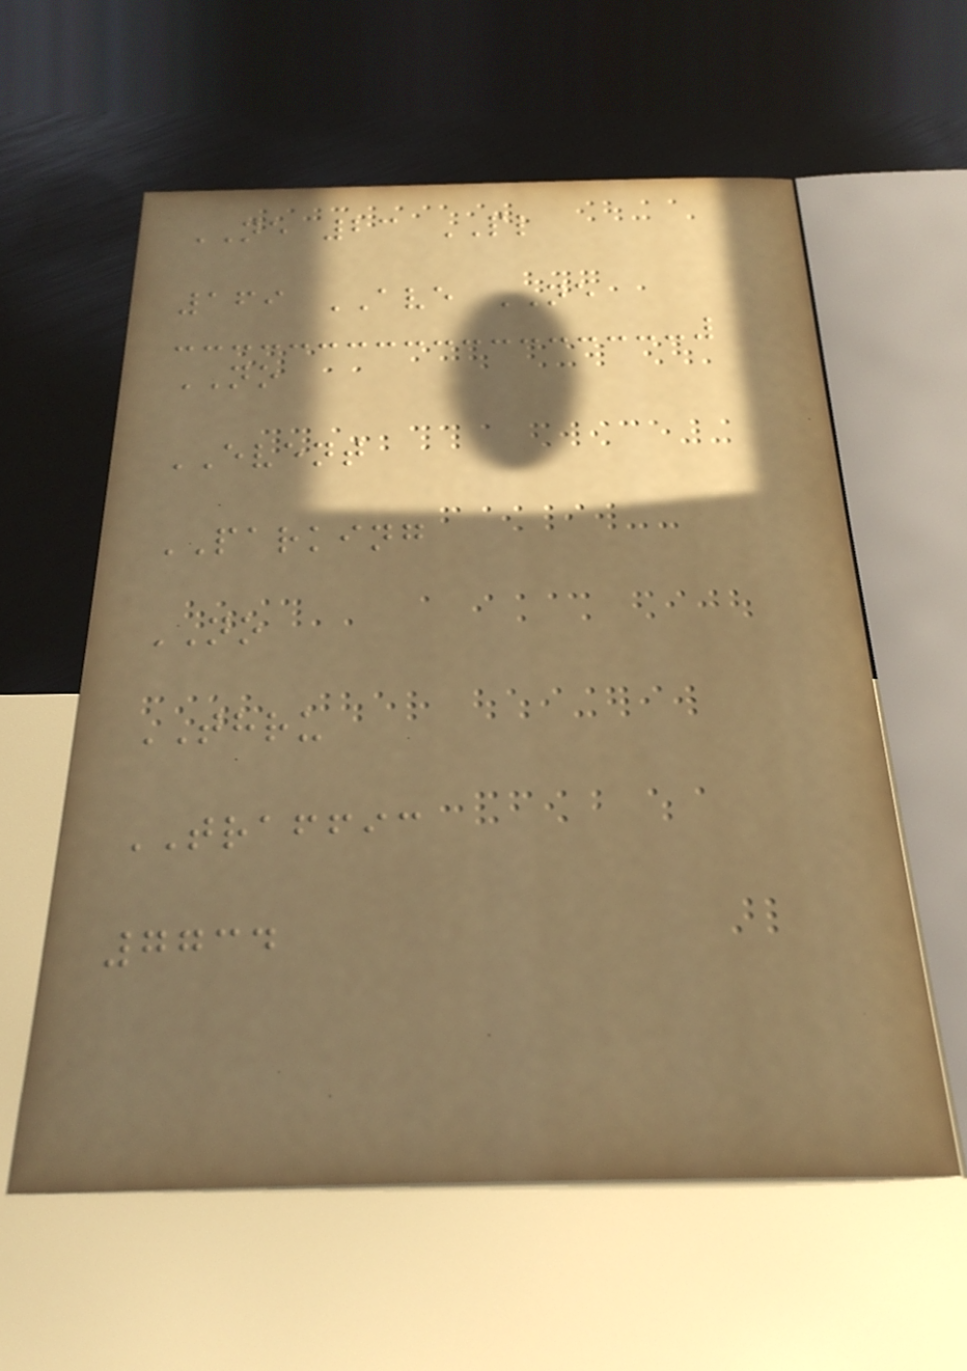NE 23 PL
169 AVE NE
NO
EVENT
PARKING
NO
THRU
TRAFFIC
7734
